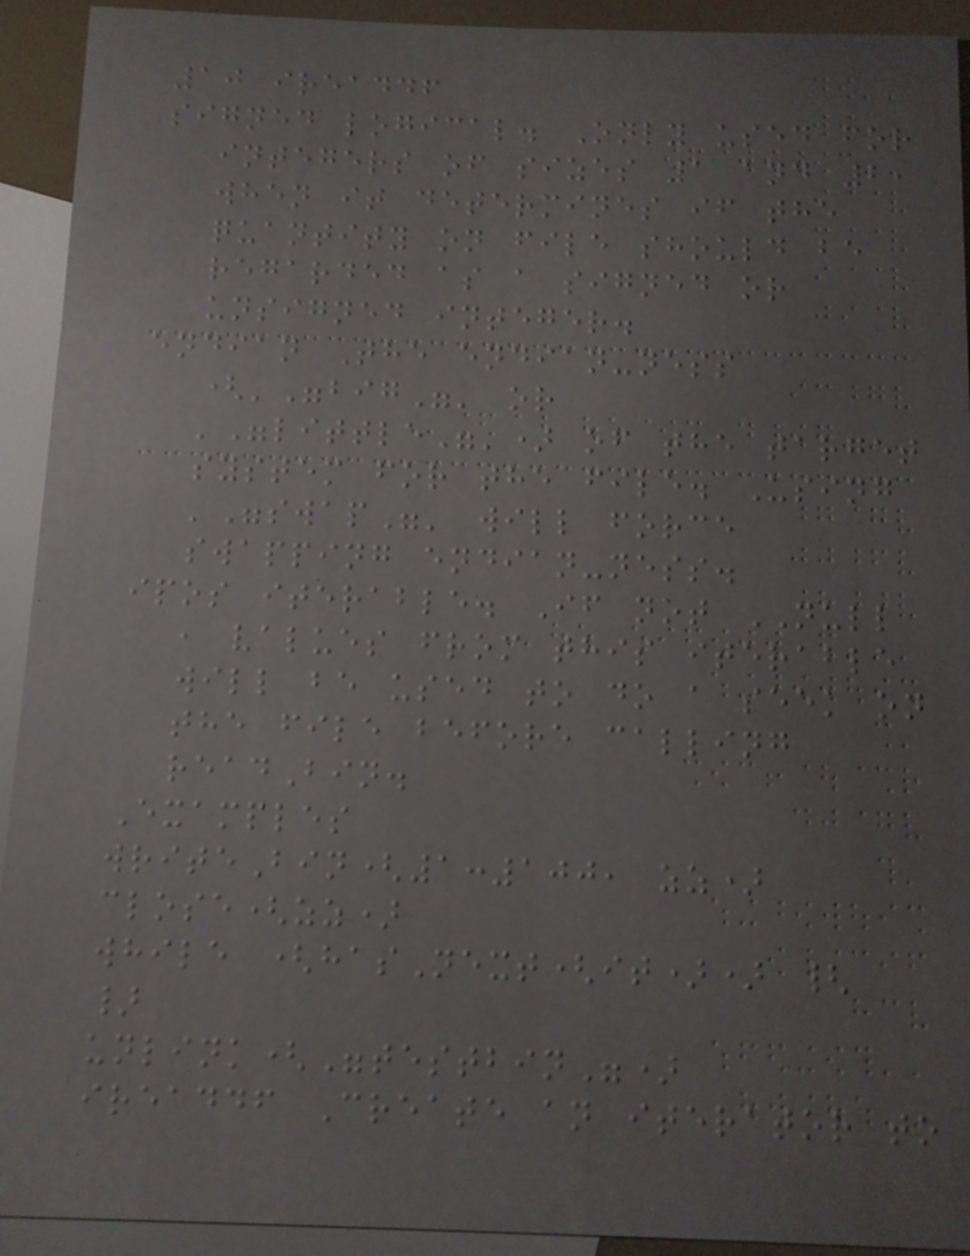10 ireaddf
signed logical. Only used for
integers of sizes 1 and 2,
when it determines if the
quantity on file should be
regarded as a signed or
unsigned integer.
endian The endian-ness
('"big"' or
'"little"') of the target
system for the file. Using
'"swap"' will force
swapping endian-ness.
ipos iterable. If not NULL
, values from this iterable
will be used to do a seek on
the file before calling
readBin.
Examples
writeBin(1:100, zz)
close(zz)
while (hasNext(it)) {
}
unlink("testbin")
ireaddf Create an iterator to
